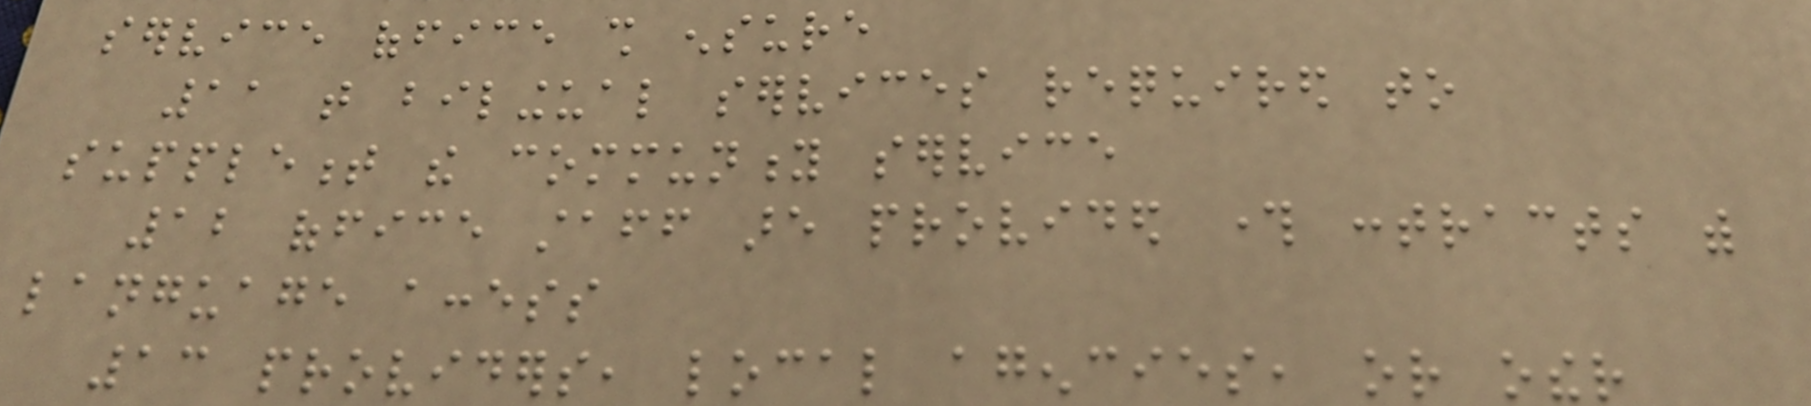service office shall ensure
11 that bilingual services required to
supplement the community service
12 office staff are provided through contracts with
language access
13 providers, local agencies, or other
